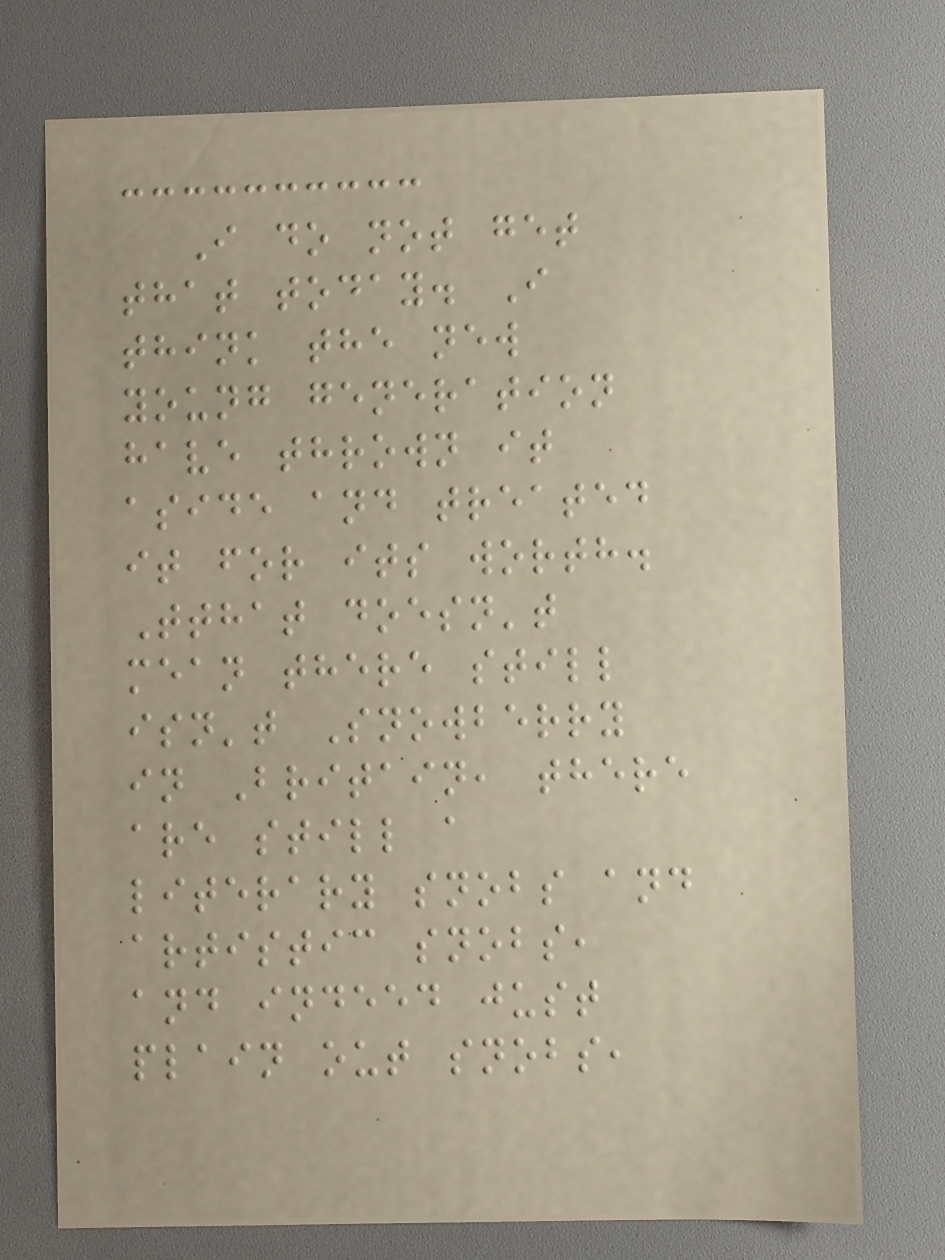I do not get
that today. I
think the new
young generation
have thrown it
aside and treated
it for its worth.
Tthat doesn't
mean there still
isn't Snowberry
in Britain, there
are still a
literary snobs and
artistic snobs,
and indeed just
plain out snobs,
